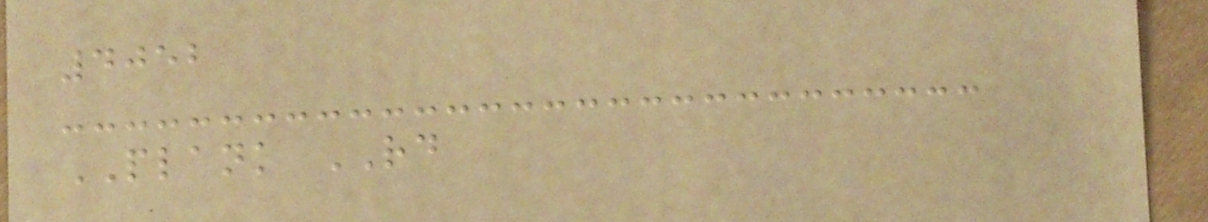4052
PLANK RD
